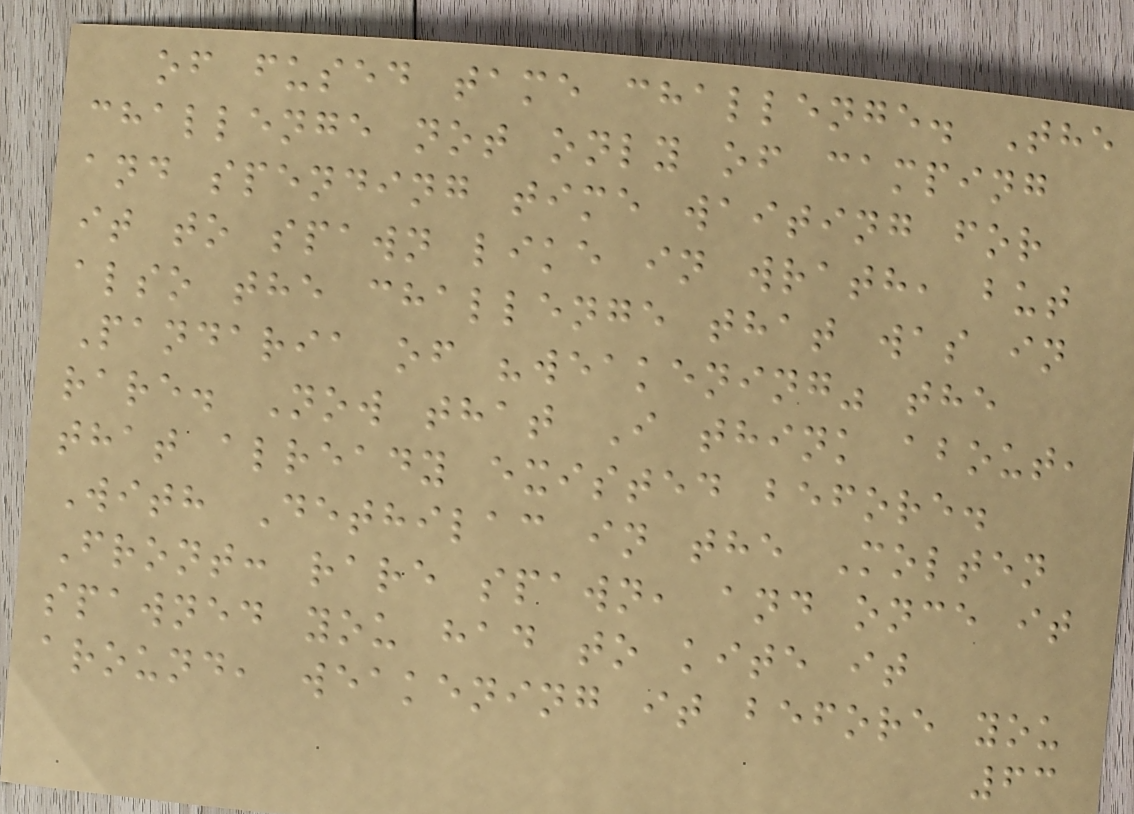of fused tame challenge. The
challenge not only of camping
and spending time waiting for
it to spawn like in wrath, but
also the challenge that was in
Pandaria of "weakening" the
rare. Now that I think about,
that already existed before.
With Dethilac in the Molten
Front: rare spawn, and once it
spawned you had to kite it
around, weakening it before you
63
